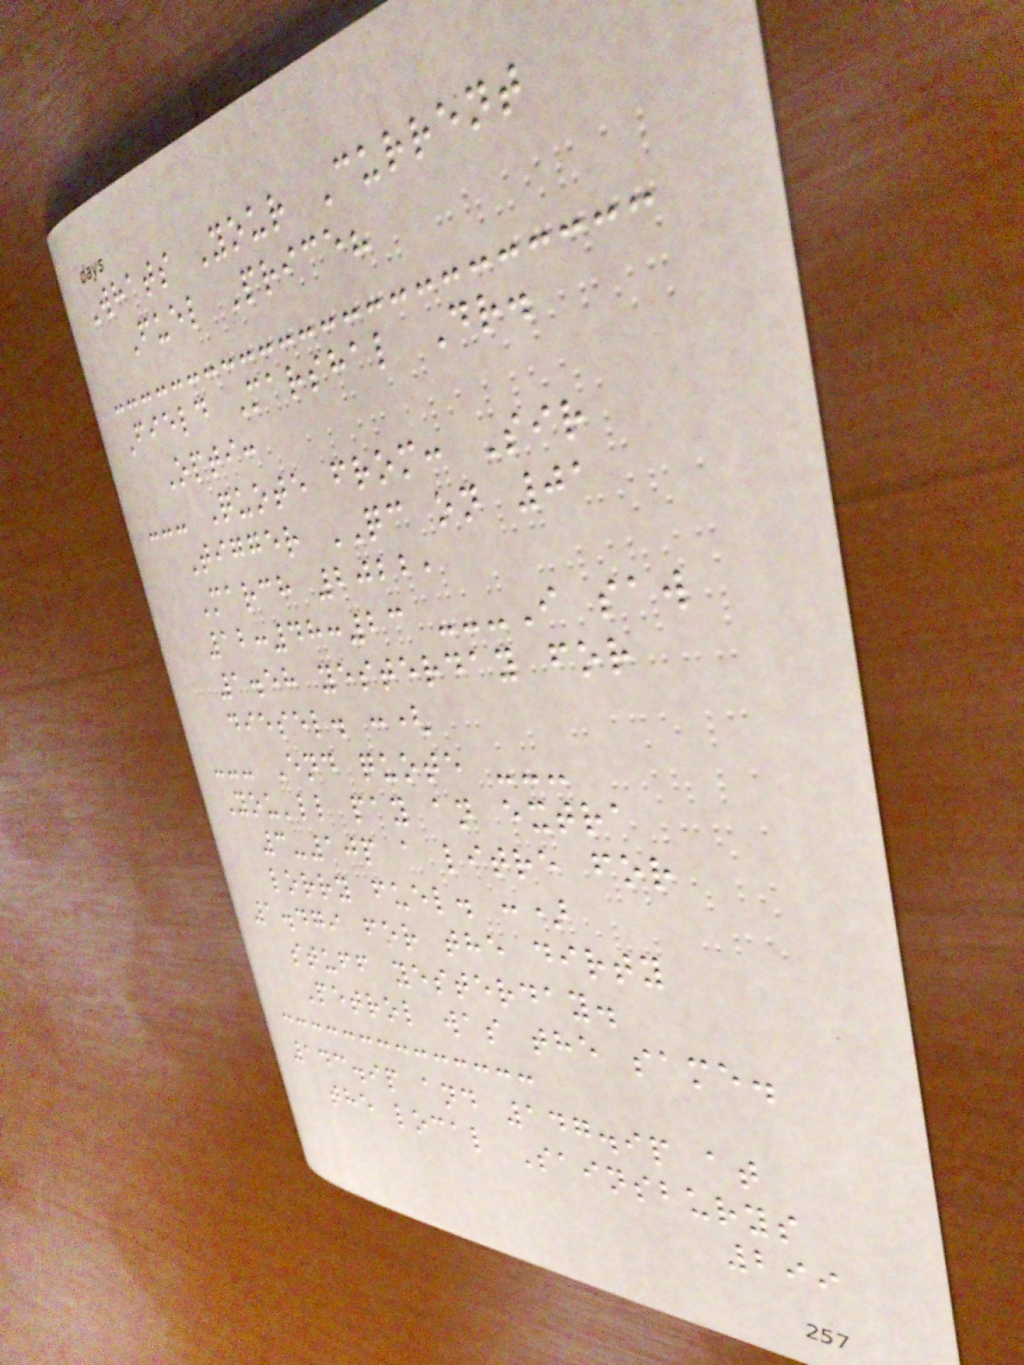Whats Your Current
Fuel Price?
Field Marshal Dr.
Opti:
--- Quote from: Sir
Tigger QC on 01
March 2022,
12:48:23 ---I saw
1.58 yesterday for
diesel. :(
--- End quote ---
You'll pay an extra
3-10p a litre for
lorry fuel. :)
1.479 for the dirty
stuff yesterday.
Petrol was the same.
143.9p and 147.9p at
the local Sainsburys
299
